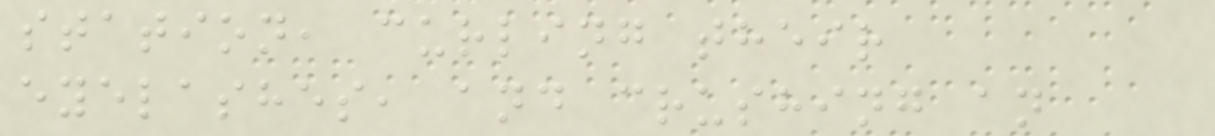station, curling their
eyelashes, and crushing an
